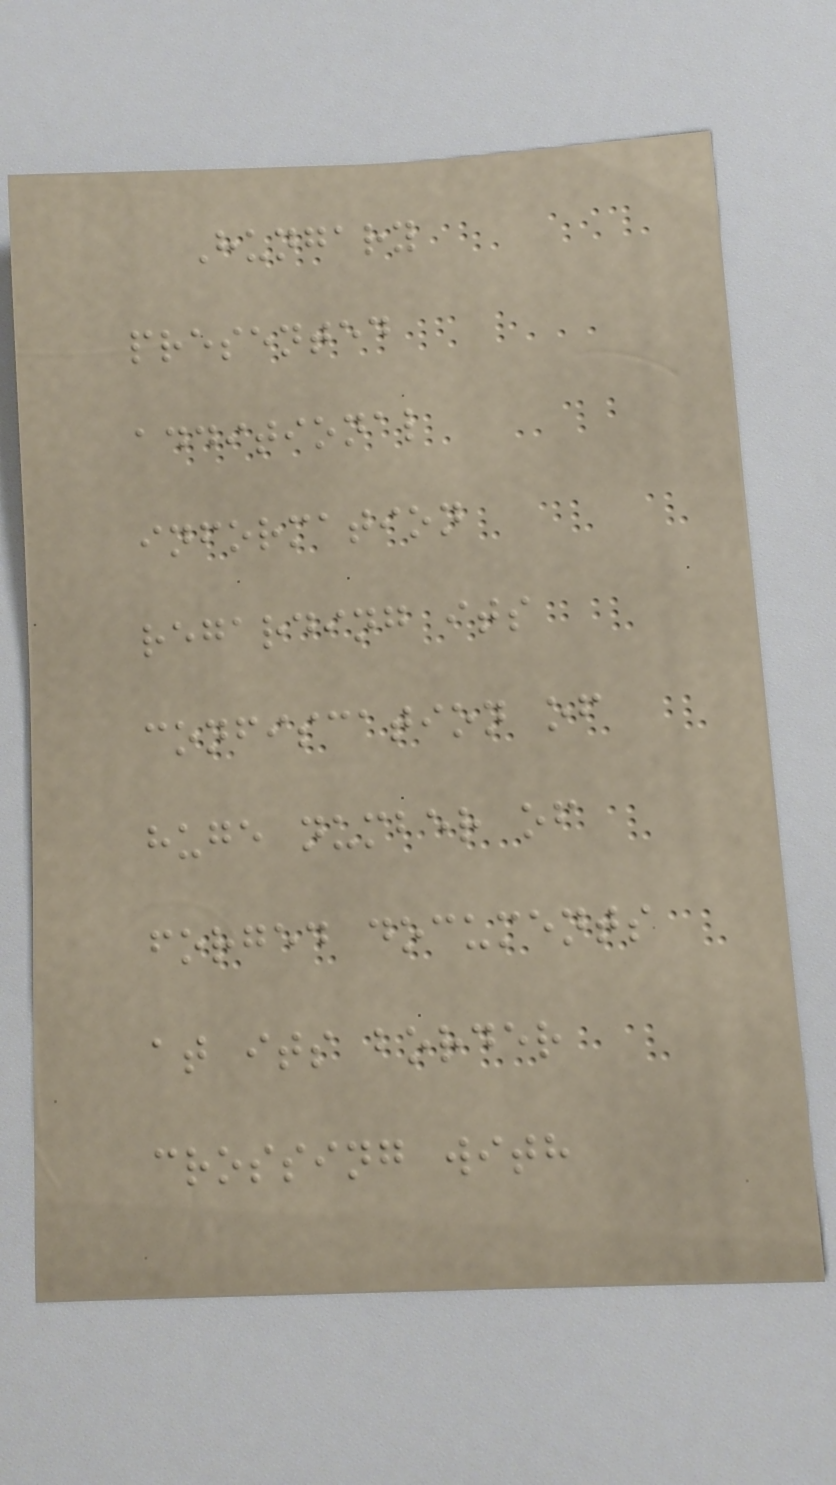Hungary
presented
additional
information
regarding its
confiscation of
huge number of
forged documents
at its border
crossing with
